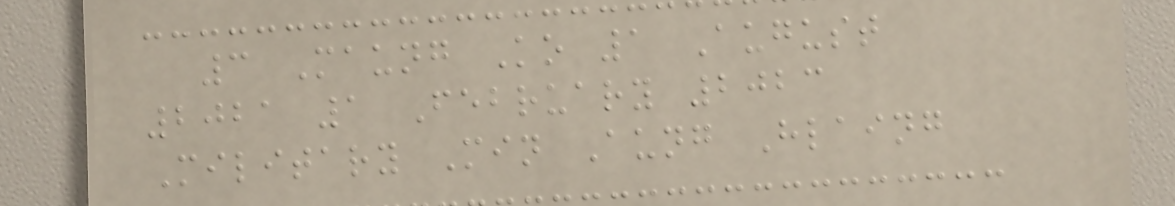3 Maung Ko 1 August
2021 1 February 2023
Military Min Aung Hlaing
